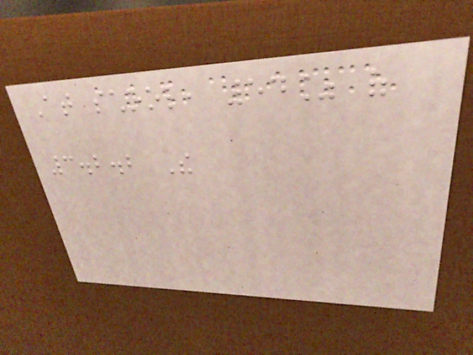At school, 54% of
3.2.2 The
